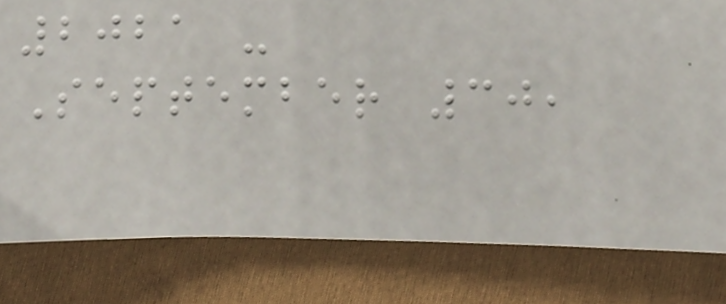2021 -
September 30,
